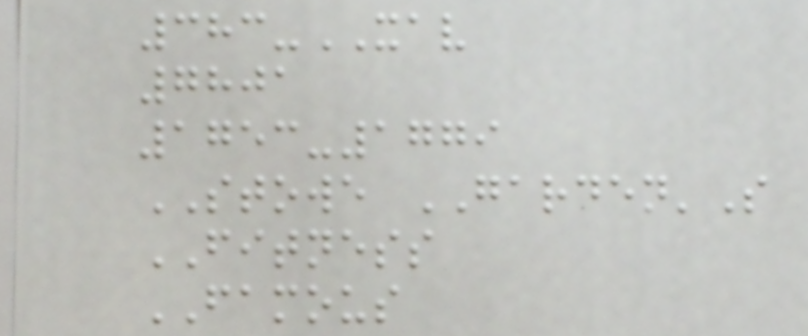383-XAV
7801
1753-1779
STOWE GARDEN'S
FITNESS
FAMOUS
